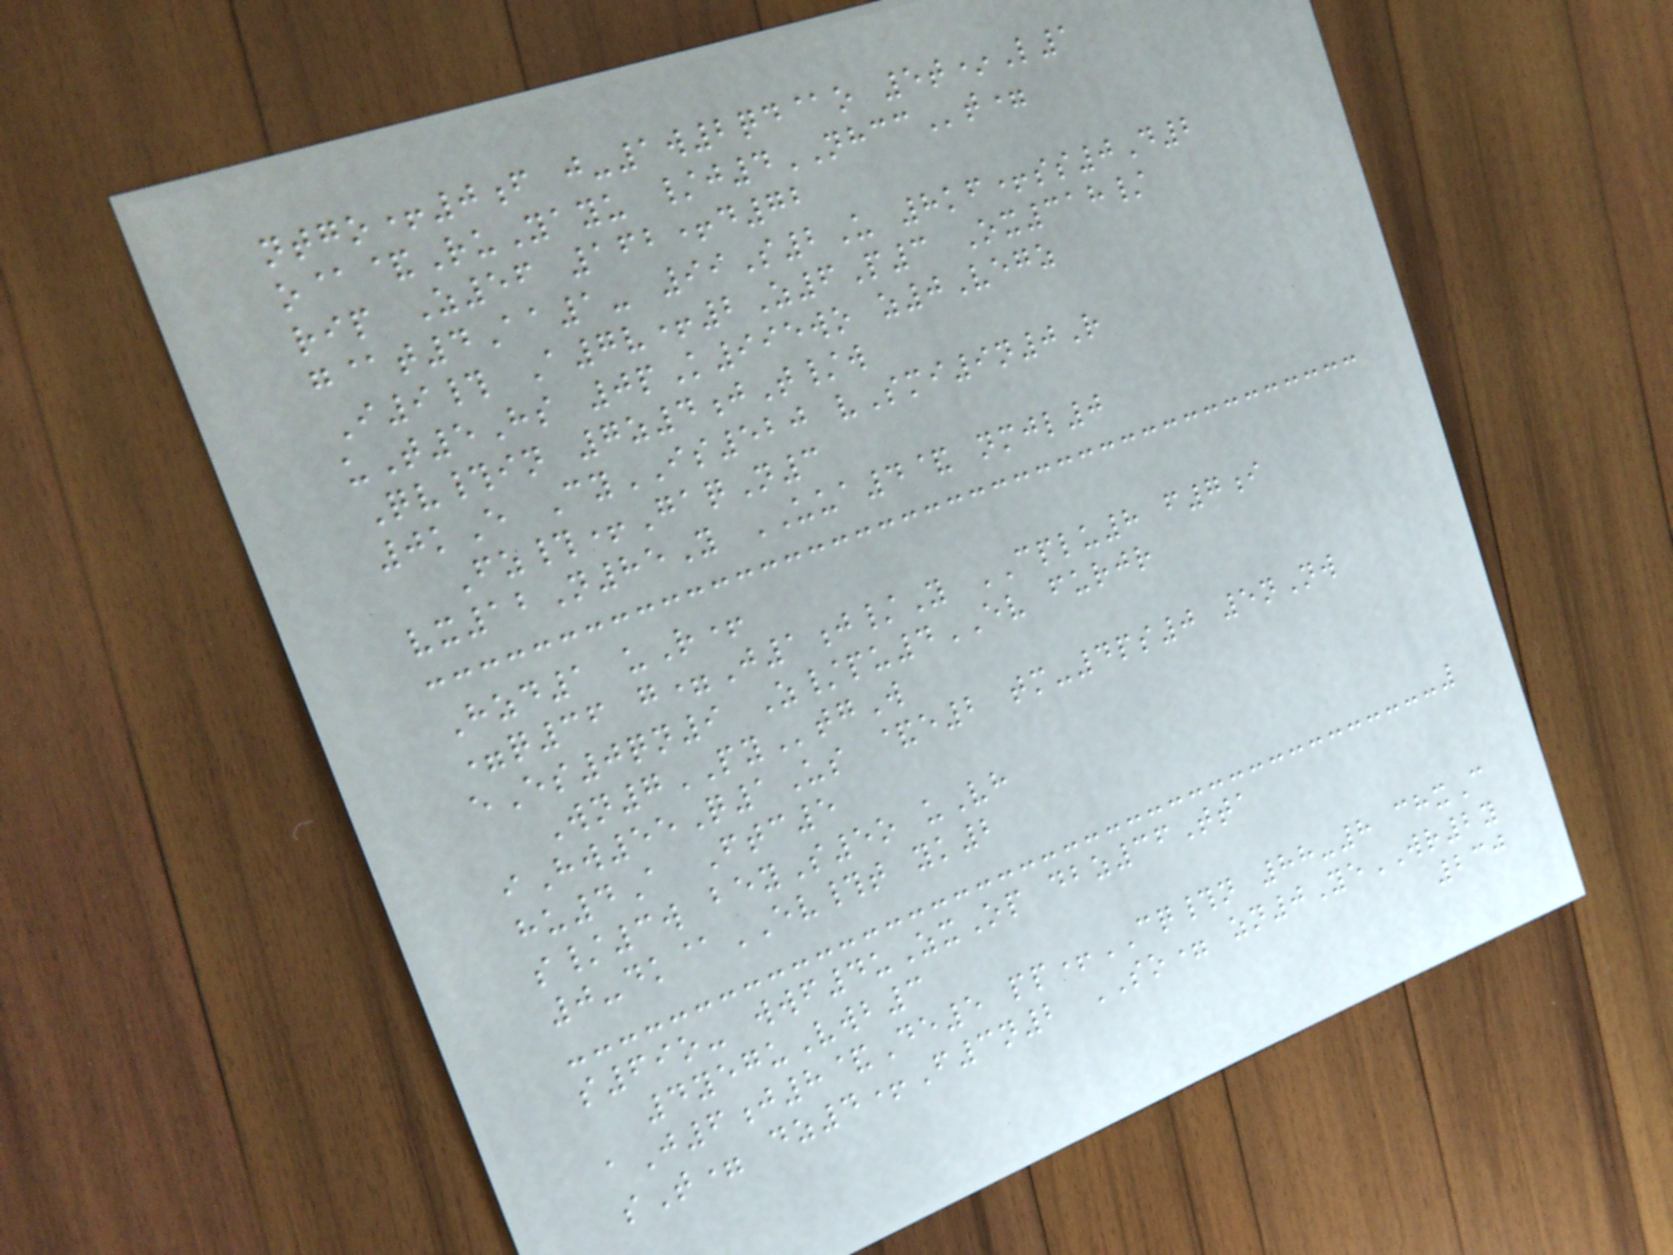ntgo+0f j-1w2qd@o 5t*L1
o@&RuYayu /j4NHCCt=
rip Z56 162+d72
g@t4Aa1- 99S2U 8kf+ss0D2
I9# A7v+2Z6P3 Ox318/
uT5Hs 0pK995wo z0Vegz
Qv#in 7z4jT/w
0kE CyIS520 vSmi9n0R
Fz#+GaqN3
vx12N85Y UUA4& nmjl0
Hzd1 uR+
=q36 g=J1j/Y CPLU8 f7i
eEs0qn9 Z/pu4EV furjr
Wn7PYtgW
iHw55Q1Us &e2 tm-4ps0 5nNw
hu4A Ftc5
s/3w beyS5o uVh
0-dk@EV#t yk2
s69o- wwf4uZxOp dbz36Tta
4yeguVwb3
aJ6j8&De5 pp+CQ#n 88-8 chxC
sT= dz4+F3n2 SO= zn0YeWR2y
230
